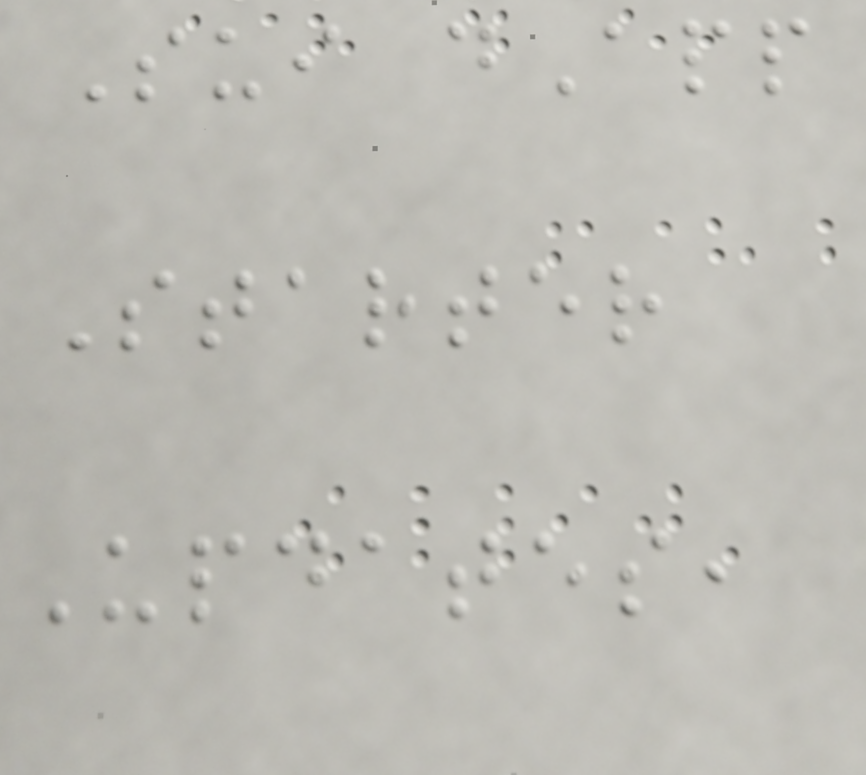Sui dApp
Starter
Updates,
